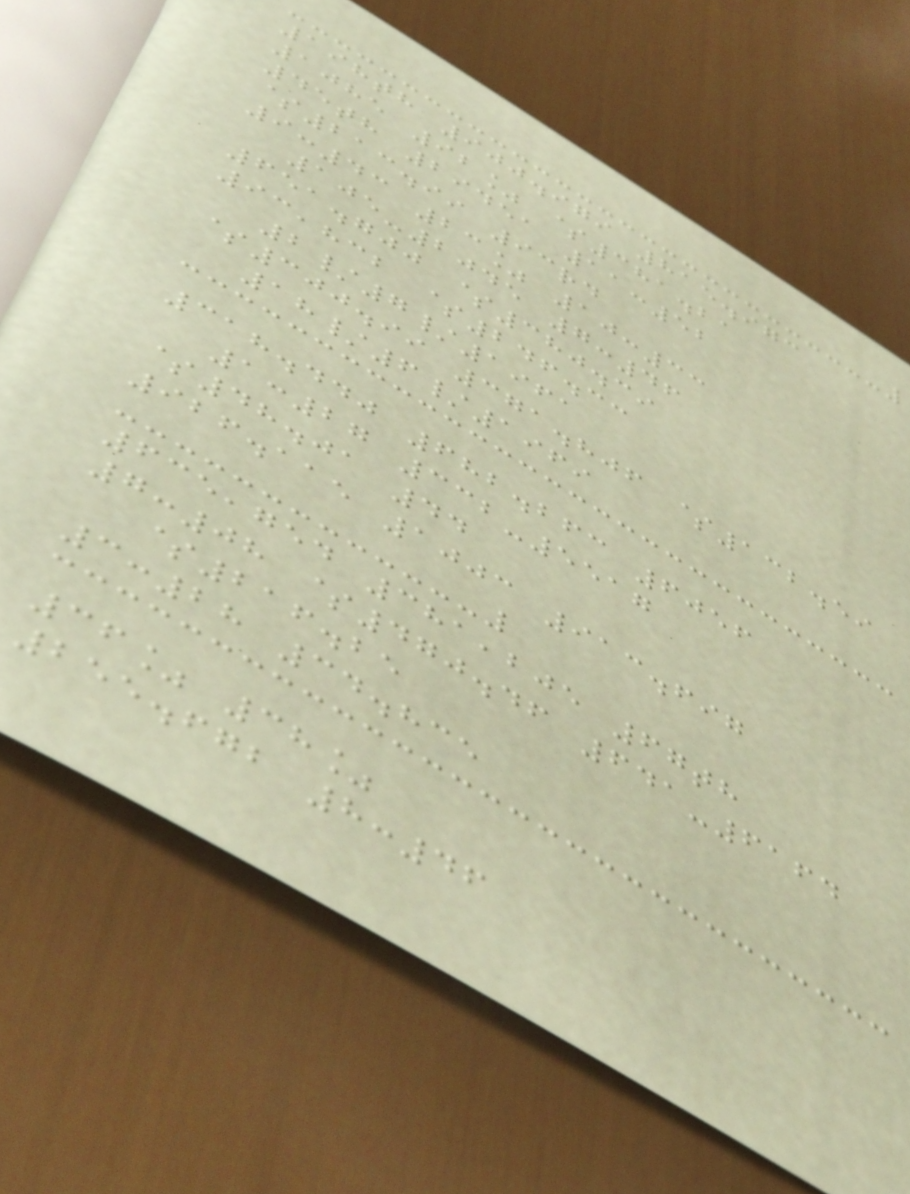198th 900.979 815.973
1085 92% $381.21
45th 29451 11:52
$213.99 93rd
9:43 23% 10:33
105-2045 7:46
651.700 $380.39
93,832 $246.33
2/7/1961
$300.99 371.806 $132.59
18/6/1969
318.440 682.263 6056
1:27 332-5517
$48.01 44
926.115 1003 913.697
635,754 381,205 67th
7:08 $470.46 641-6164
$216.25
3:28 34.835
36% 38%
255.672 8:46
